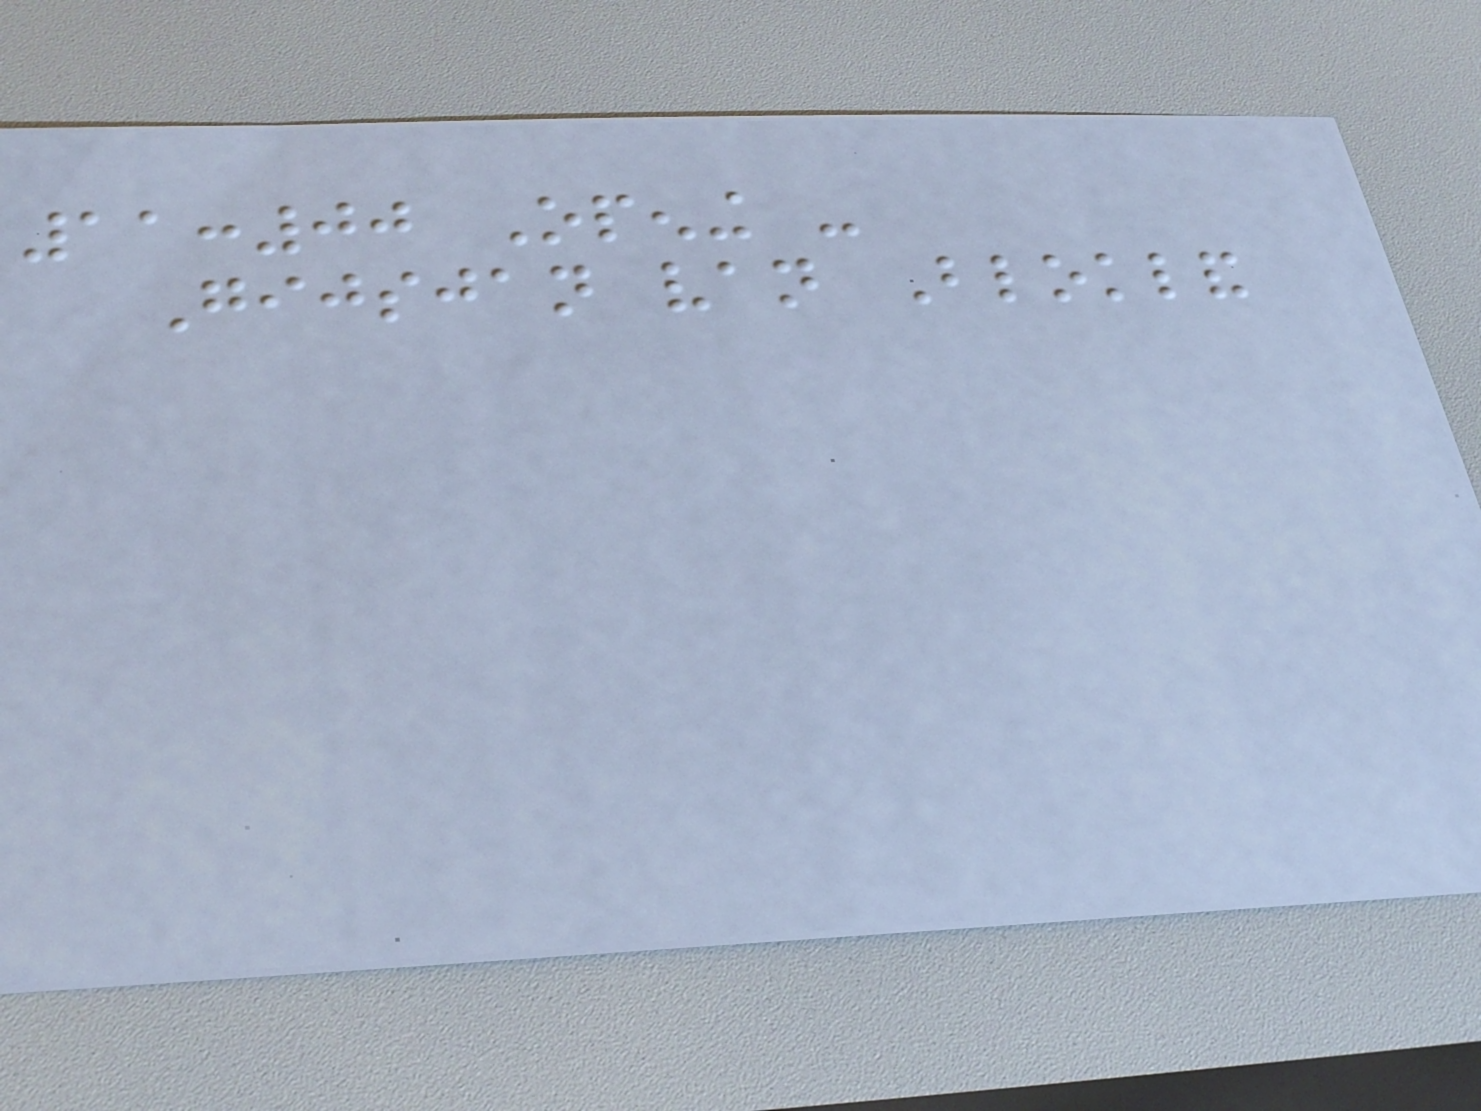11:00 Opening -
Gijsjan van Blokland
